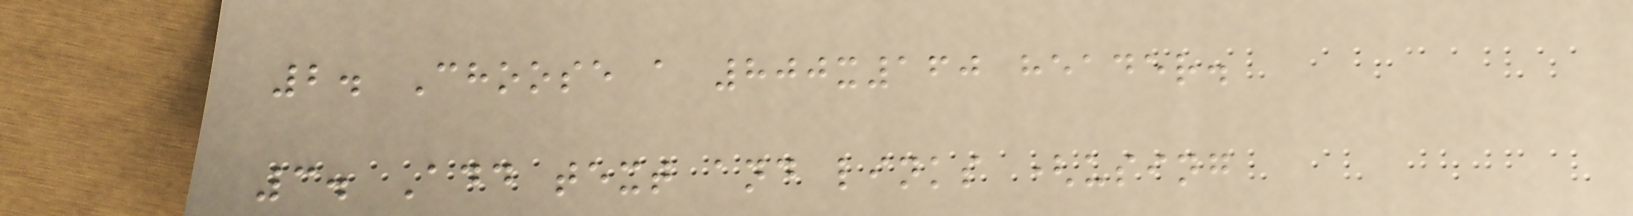2. Choose a 800x160 header.
3. Add text and links (using
